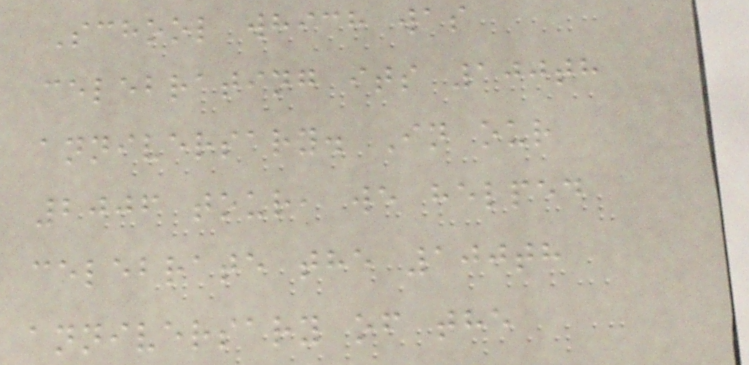School which was
celebrating its 100th
anniversary. In our
2006 tour, we helped
celebrate the 100th
anniversary of the
